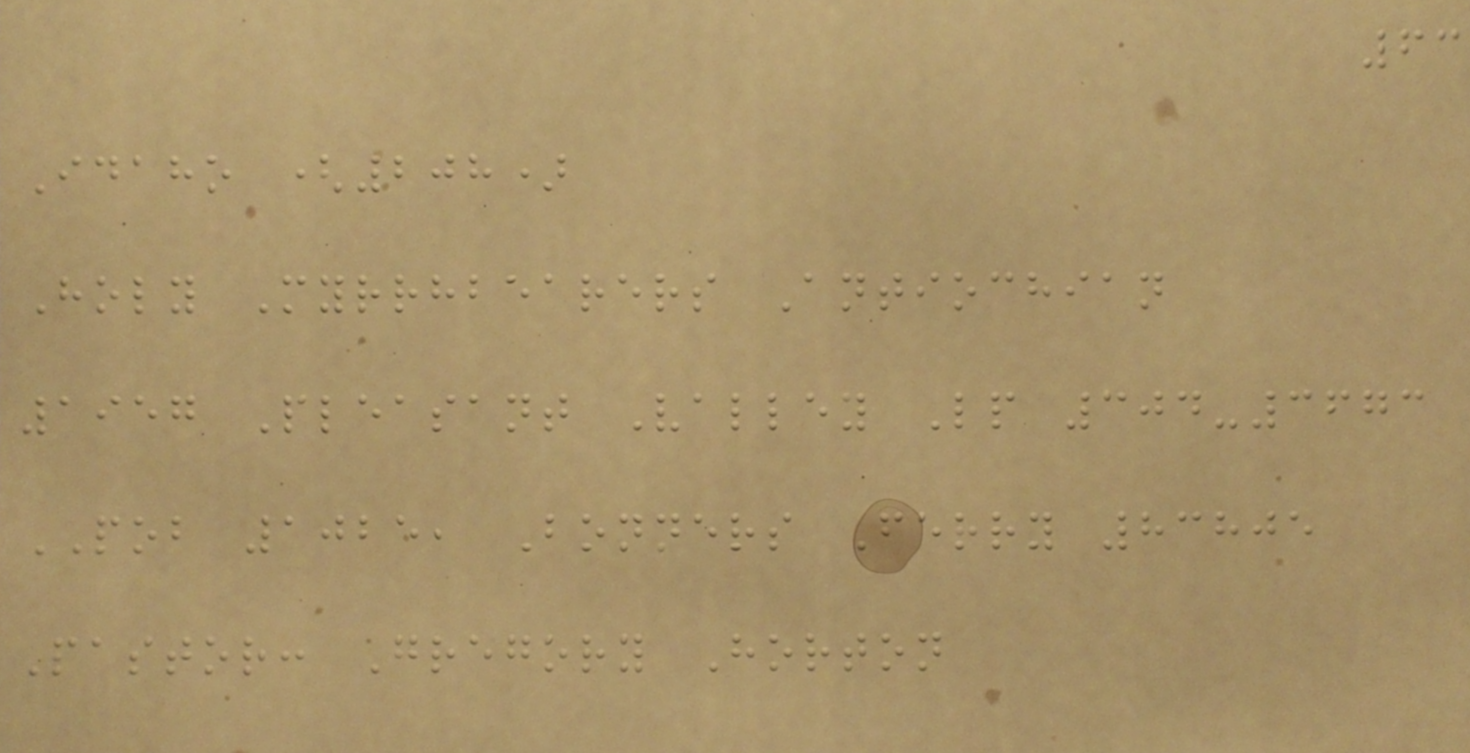63
Idaho (208)
Holy Myrrhbearers Antiochian
1957 Pleasant Valley Lp 304-3673
POB 1025, Bonners Ferry 83805
Pastor: Gregory Horton
